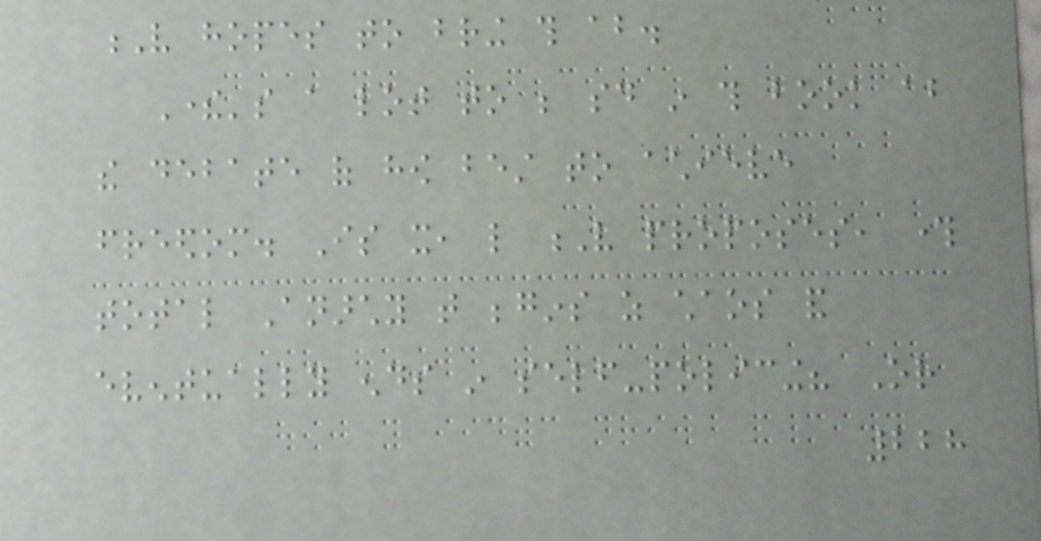V hopes to bring this about.
There's a lot to be said in this book about
the debate of how best to achieve
freedom. Is it, like V proposes, through
total Anarchy that begins as chaos and
eventually ends in self-policing? Or
228
